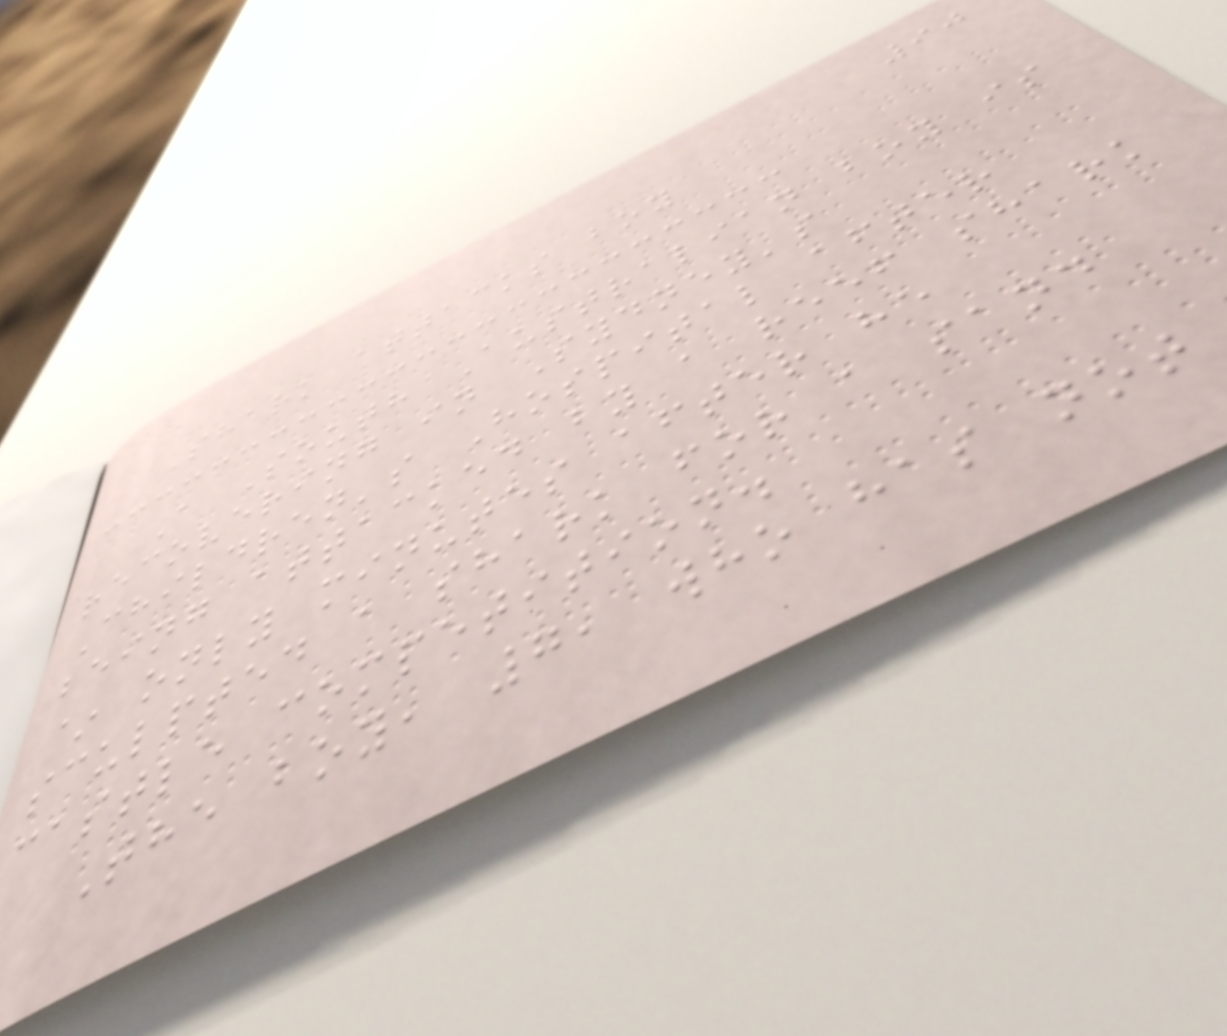90
Shark attacks boy
A South Australian boy is
recovering in Sydney's
Children's Hospital after
being attacked by a reef shark
~ only minutes after he
sculpted a shark for a sand
castle competition.
The boy, 7, who has not
